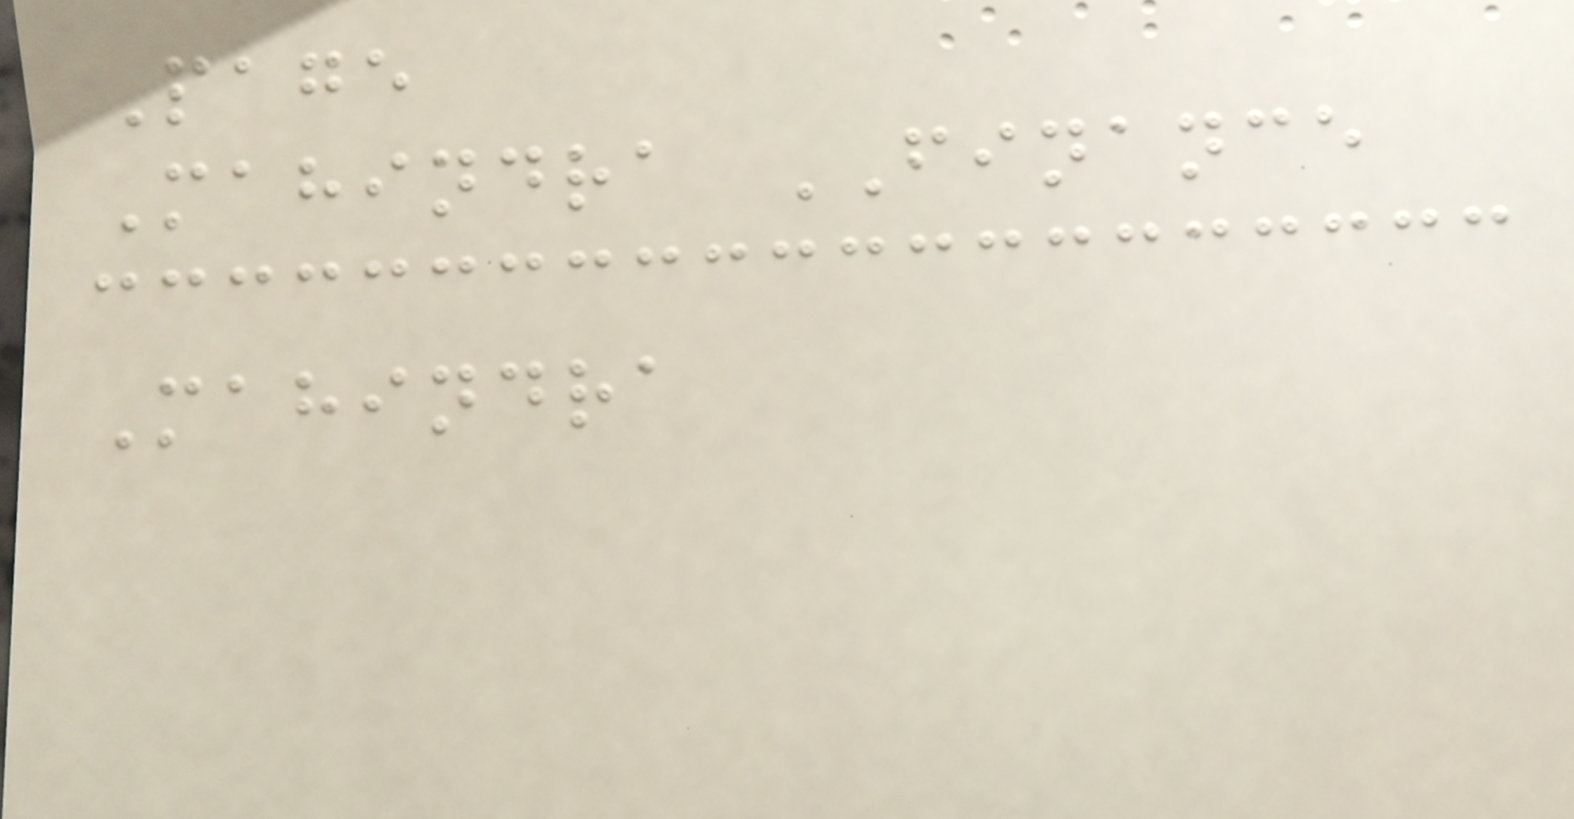Page
Mahindra FINANCE
Mahindra
